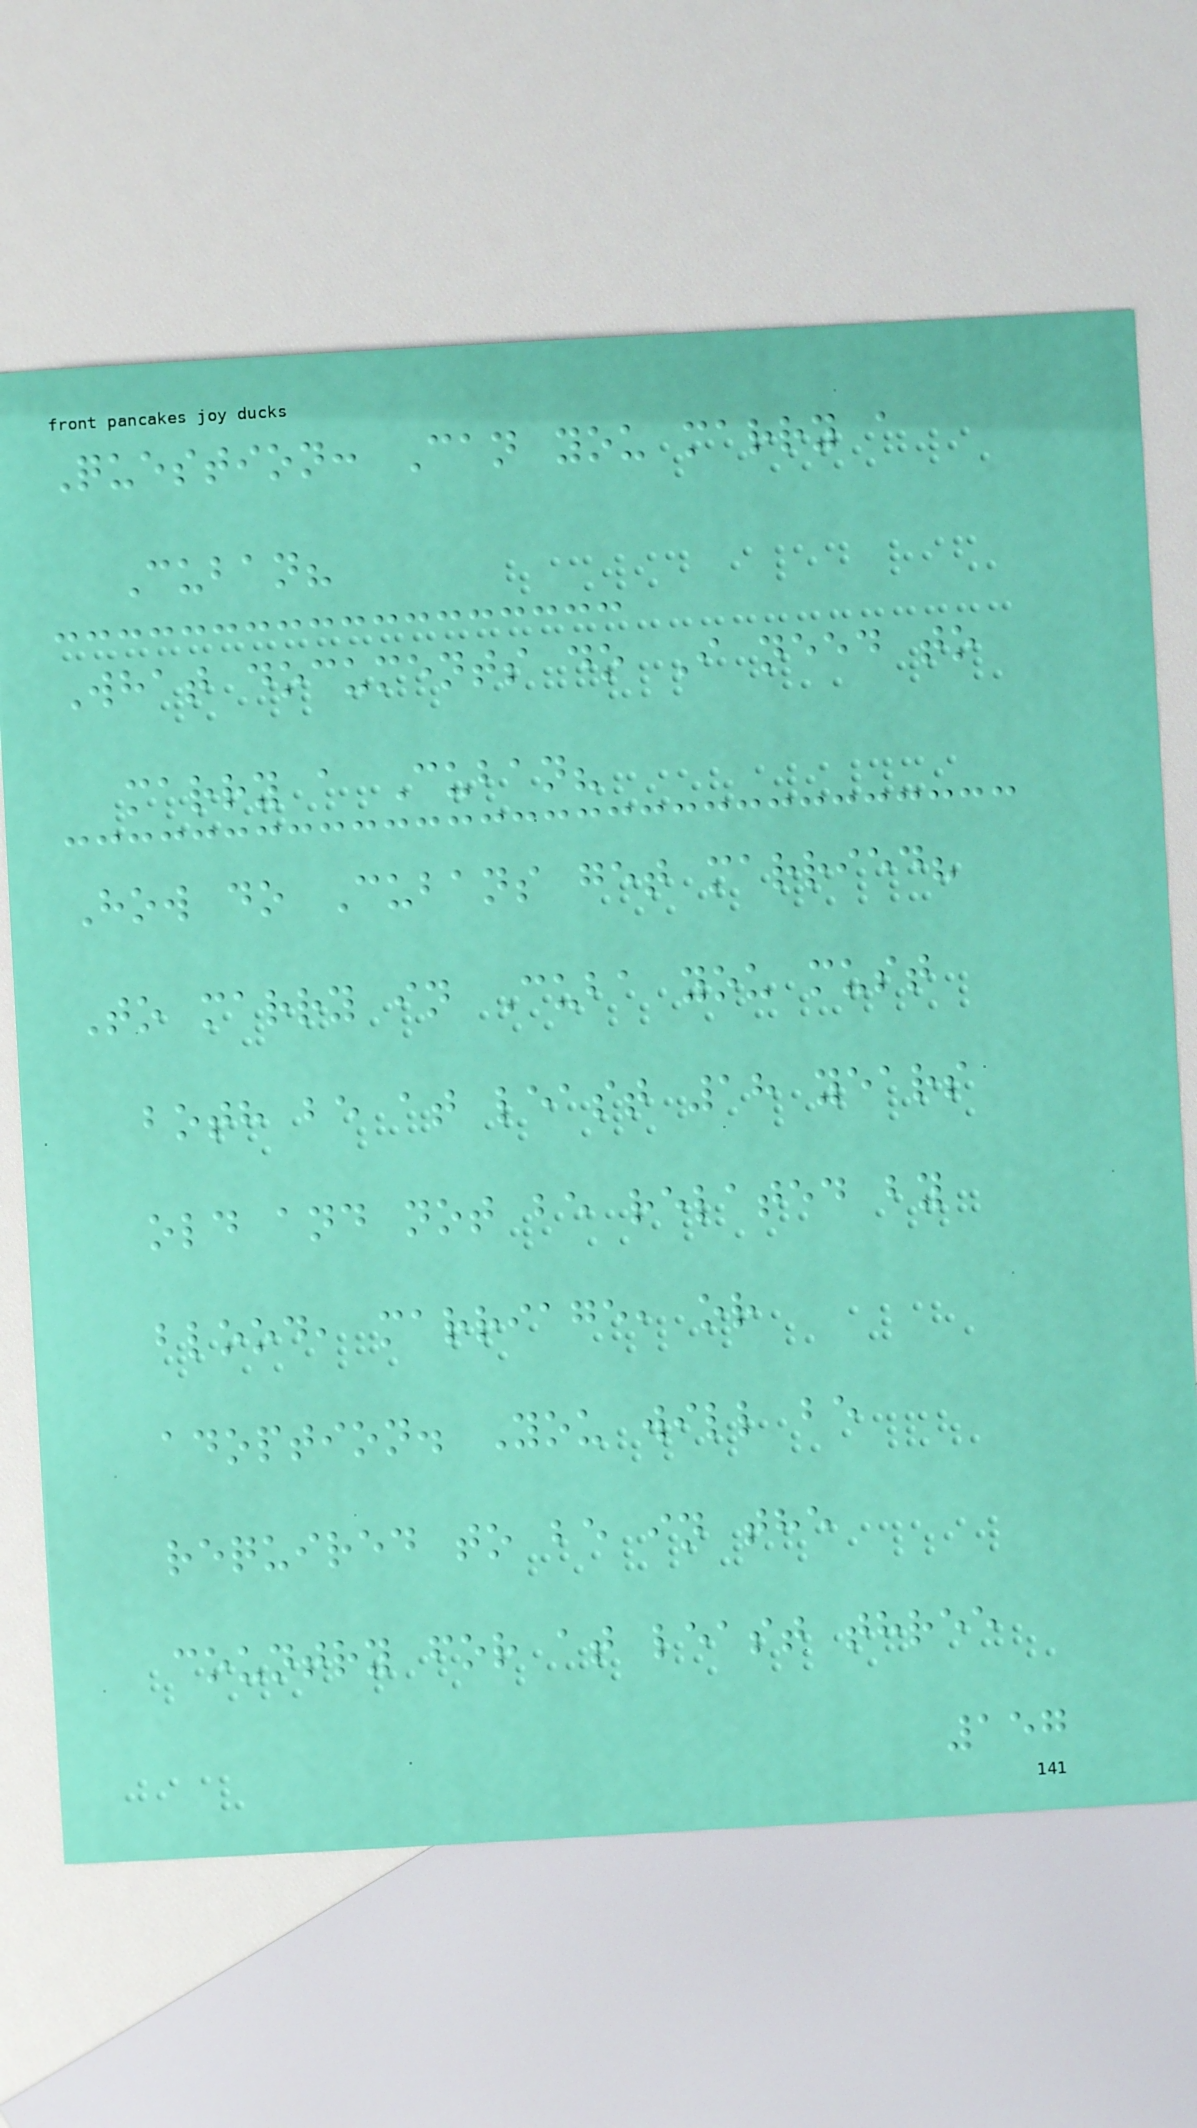Question: Can you marry a
Cuban?
What documents do I need to
marry a Cuban?
How do Cubans get married?
To marry in Cuba you must
both be at least 18 years
old and not be related by
blood, marriage, or
adoption. You will be
required to be in the
country for at least three
157
